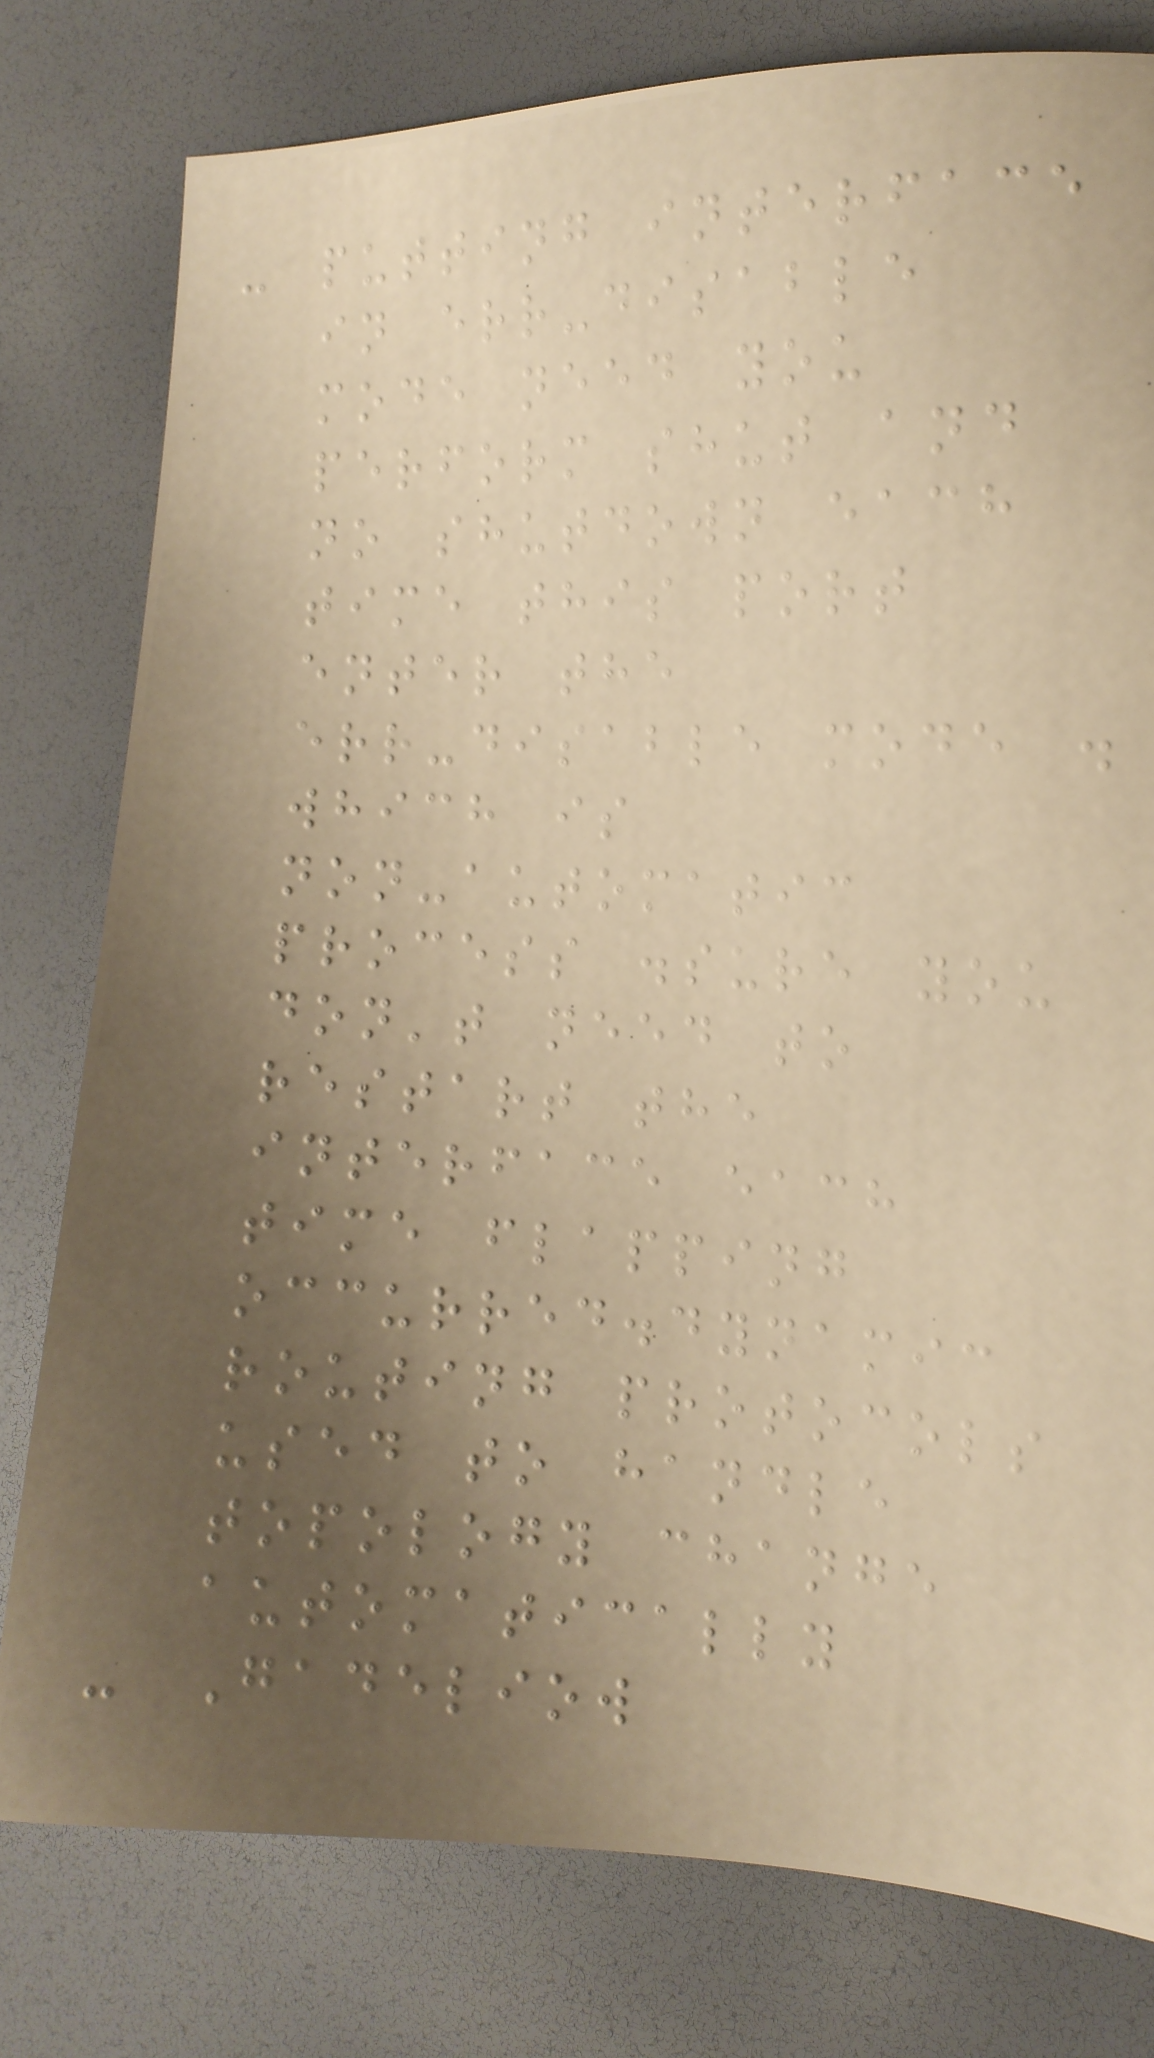- putting interface
in err-disable
mode need you
perform shut and
no shutdown each
time this port
enter the
err-disable mode .
which is
non-automatic
process .sure you
don't need to
restart the
interface each
time flapping
occurred.dynamic
routing protocols
used to handle
topology change
automatically
- Gadeliow
